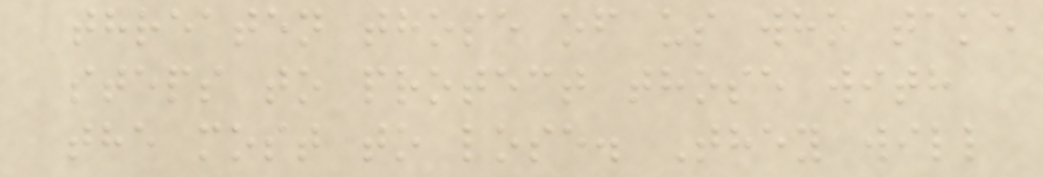threaten those of us who take
steps to protect those with
the most to lose. They will
